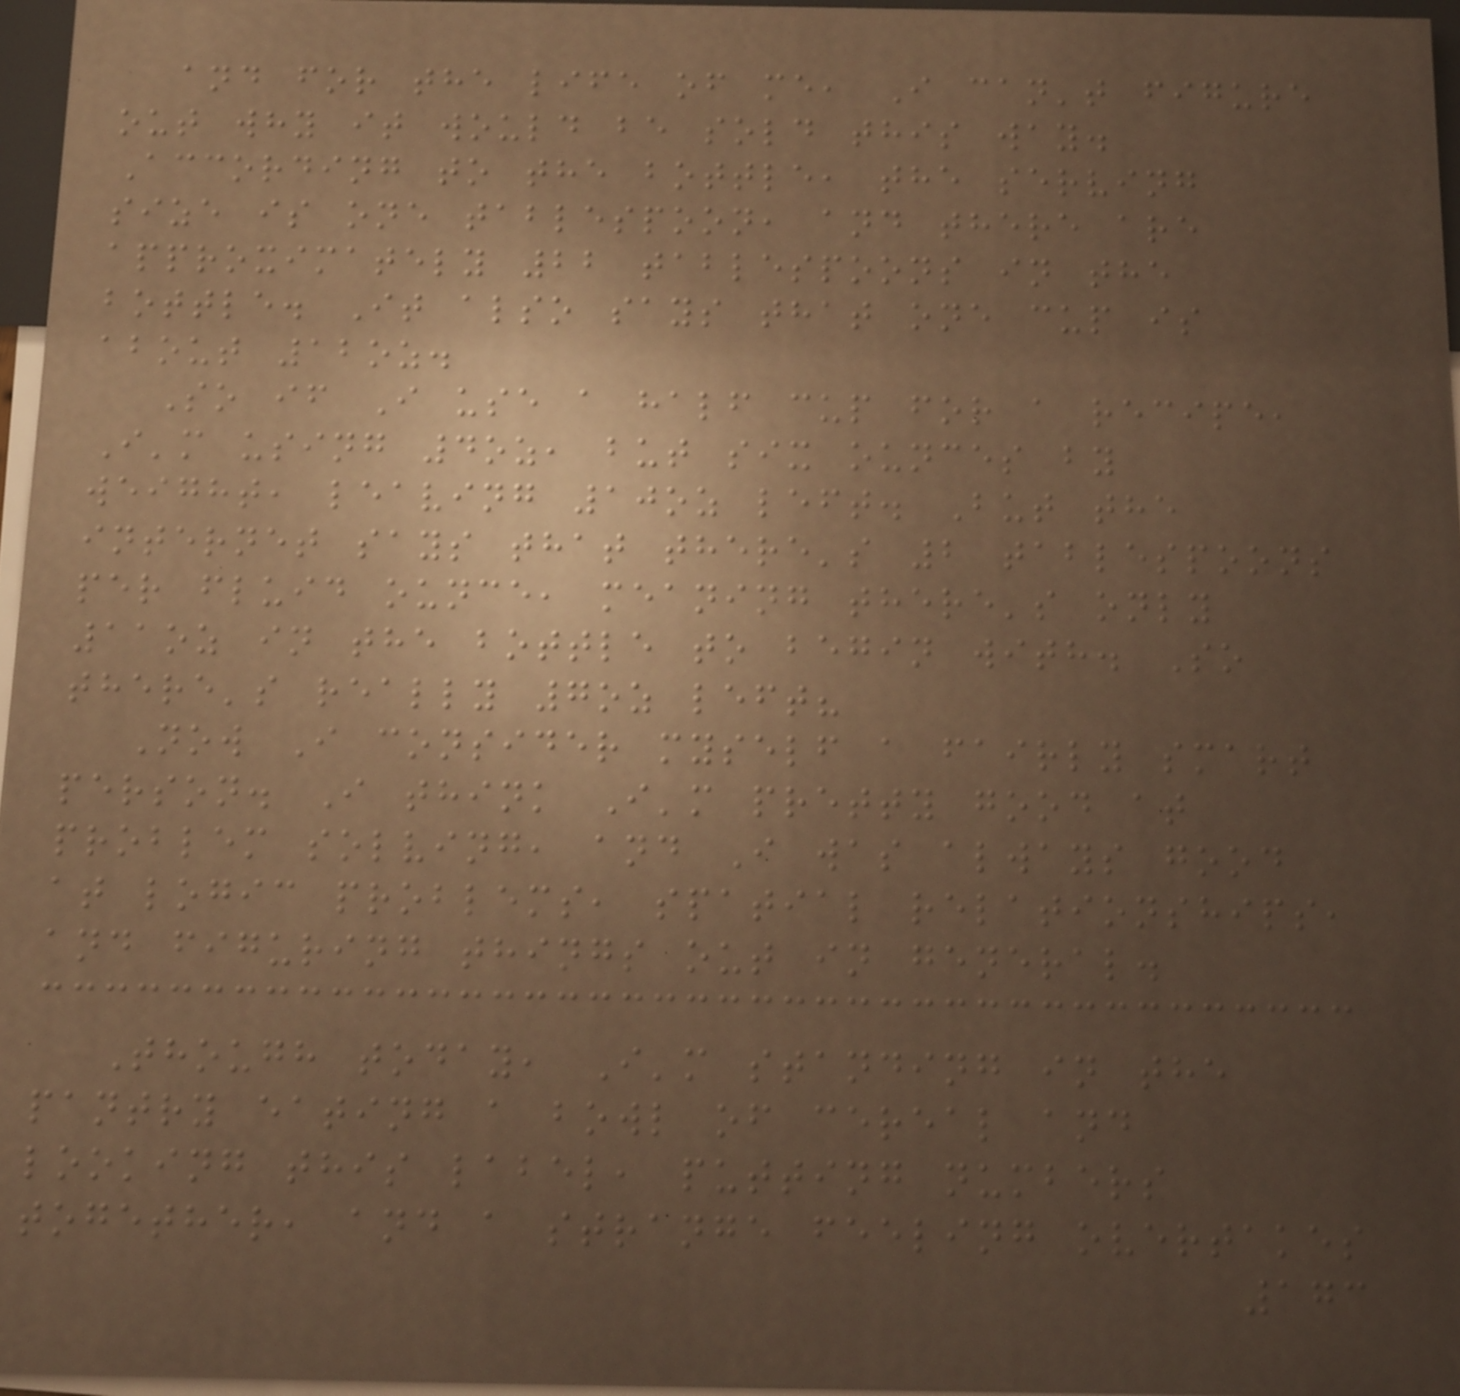and for the life of me, I can't figure
out why it would be sold this way.
According to the bottle, the serving
size is one tablespoon, and there are
approximately 22 tablespoons in the
bottle. It also says that one cup is
about 12oz.
So if I use a half cup for a recipe,
I'm using 4oz, but six ounces by
weight, leaving 10oz left. But the
internet says that there's 2 tablespoons
per fluid ounce, meaning there's only
11oz in the bottle to begin with. So
there's really 7oz left?
Now I consider myself a fairly smart
person. I think I'm pretty good at
problem solving, and I was always good
at logic problems, spatial relationships,
and figuring things out in general.
Though today, I'm standing in the
pantry eating a bowl of cereal and
looking this label, putting numbers
together, and a strange feeling overtakes
173
